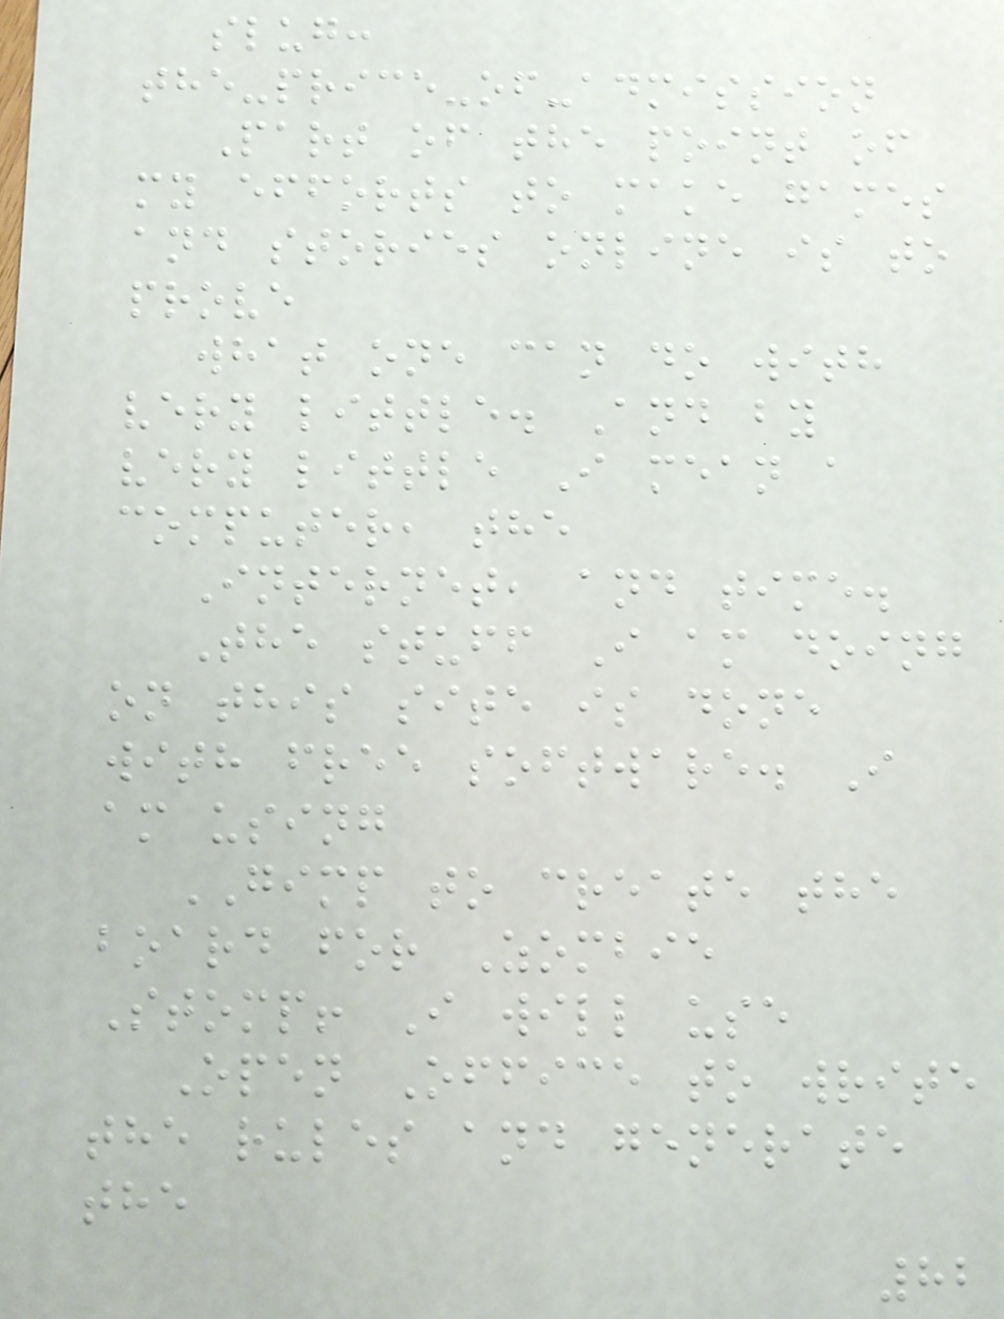slug:
the-price-of-admission
Part of the point of
my efforts to make games
and stories online is to
prove
what one can do with
very little. And by
very little I mean a
computer, the
Internet, and time.
The stuff I am doing
on this site is done
with free software. I
am using
GIMP to create the
board for Zombie
Stomp! I will use
Open Office to write
the rules and generate
the
82
